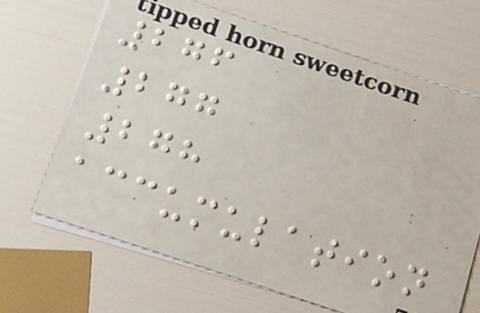276
277
278
accumulation
